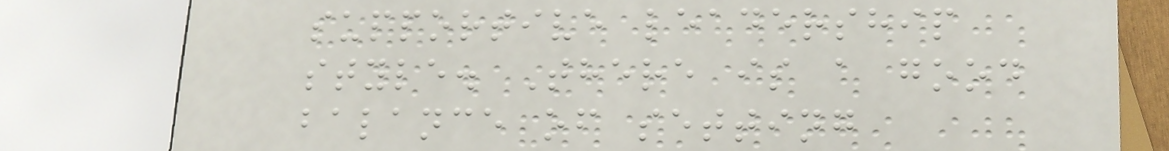supportive leadership
style. There is a good
balance of setting
